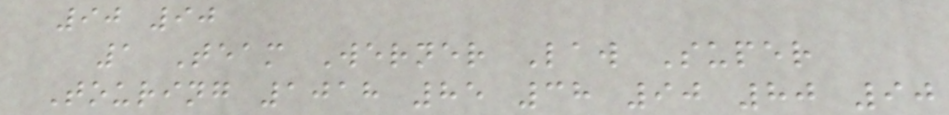90 90
1 Team Werner Law Super
Touring 1018 85 38 90 80 90
